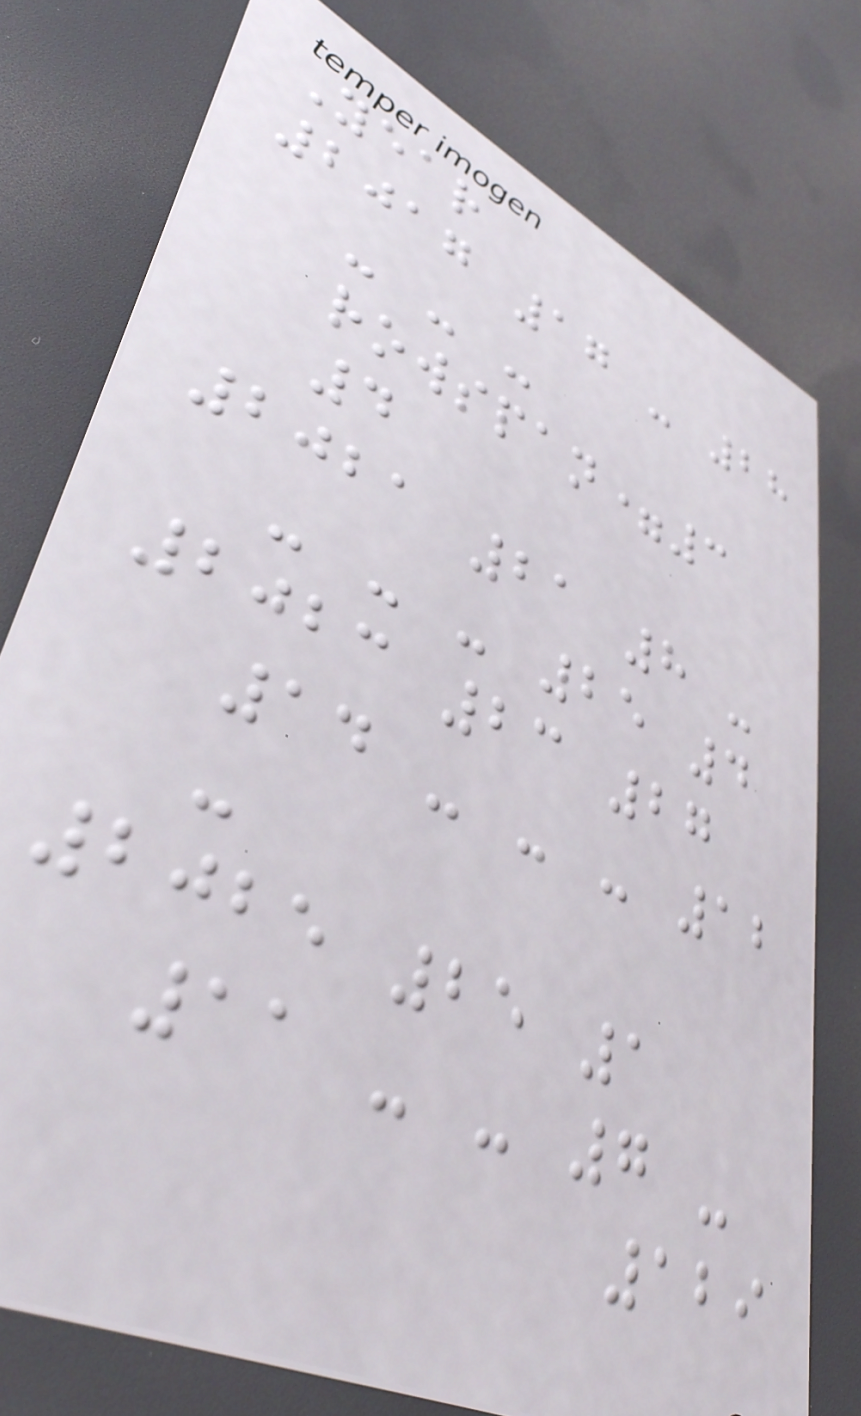Year
2017 17 - 28
- - -
rowspan=3
4
2021 21 8 -
- - - 25 4
2023 23 27
14 - - - 12
-
2025 25 1
11 - - 7 -
129
